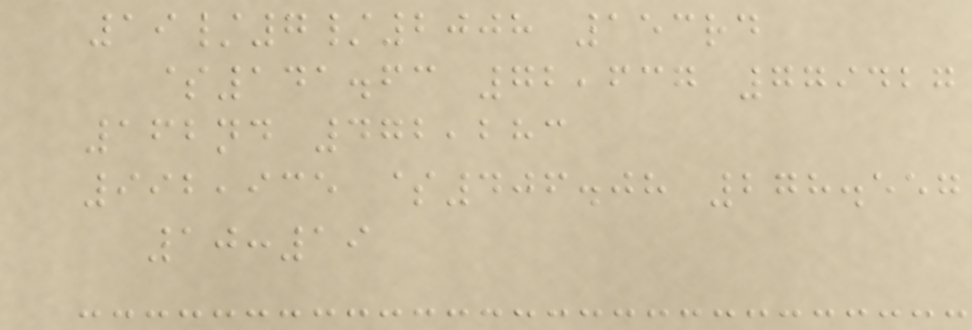19/7/2008 153rd
$141.63 72,637 779427
162nd 472,283
992,935 $406.08 278.557
10:19
